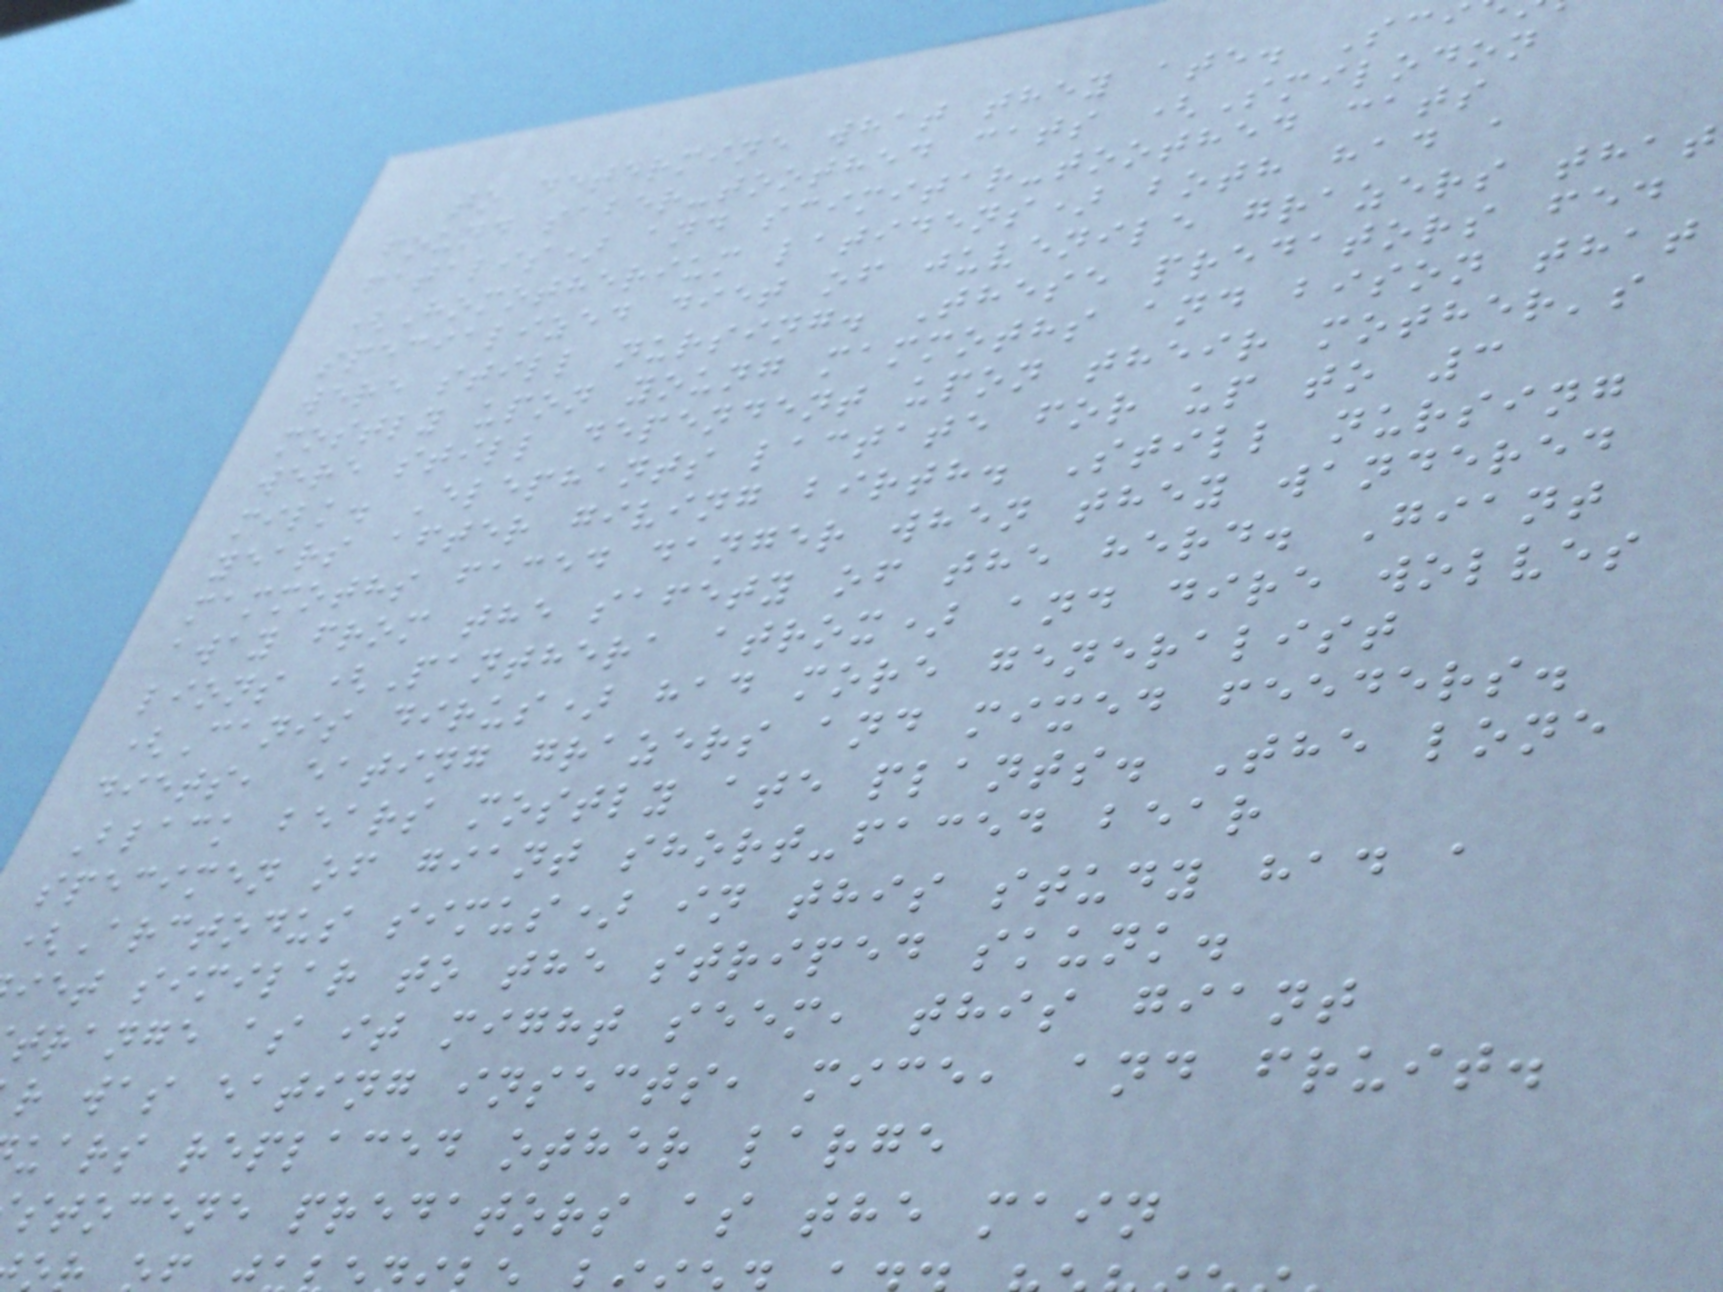to determine what they ate. Sci
found saber-toothed cats (Smilodon
fatalis) and scimitar-toothed cats
(Homotherium latidens) both had a
specialized diet of juvenile grazers that
were still nursing. These predators fed
mostly upon young mammoths and bison that
were still dependent upon their mother's
milk. Elephants lactate for up to 3
years after giving birth. Still nursing
mammoths faced danger when they wandered
away from the safety of the herd. Giant
lions (Panthera atrox) and dire wolves
(Canis dirus) had more generalist
diets, eating grazers and mixed feeders.
Black bears mostly ate plants. The lone
specimen of giant short-faced bear
(Arctodus simus) in this study had a
iet similar to the striped skunk.
trange as it might seem, this giant
r was eating insects, mice, and fruit.
uars replaced other large
stocene predators as the main
